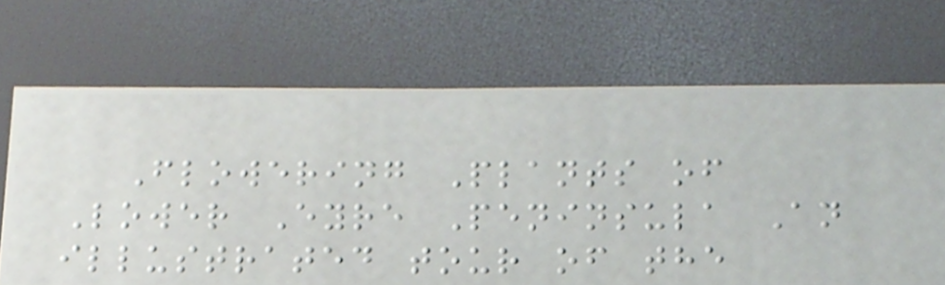Flowering Plants of
Lower Eyre Peninsula An
illustrated tour of the
